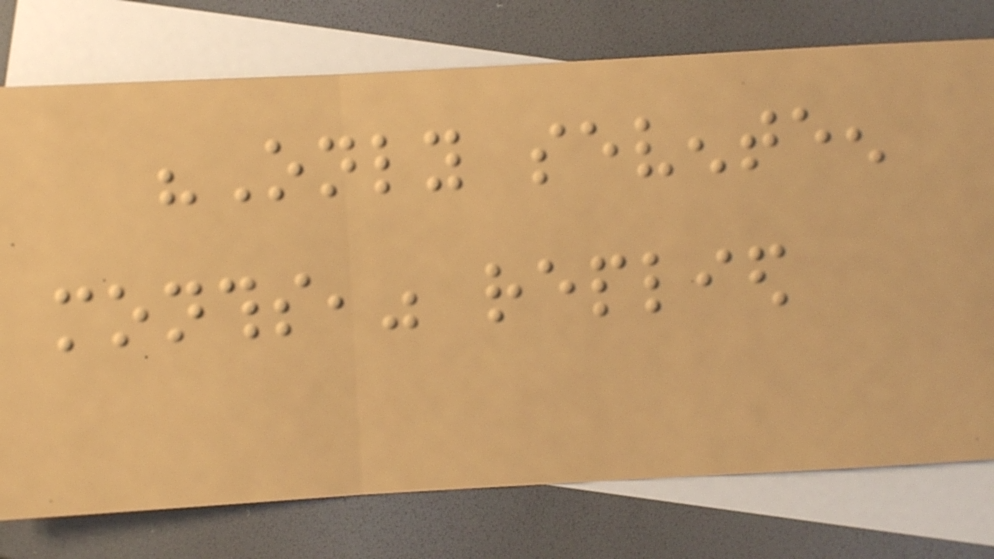"Only seventeen
months," replied
